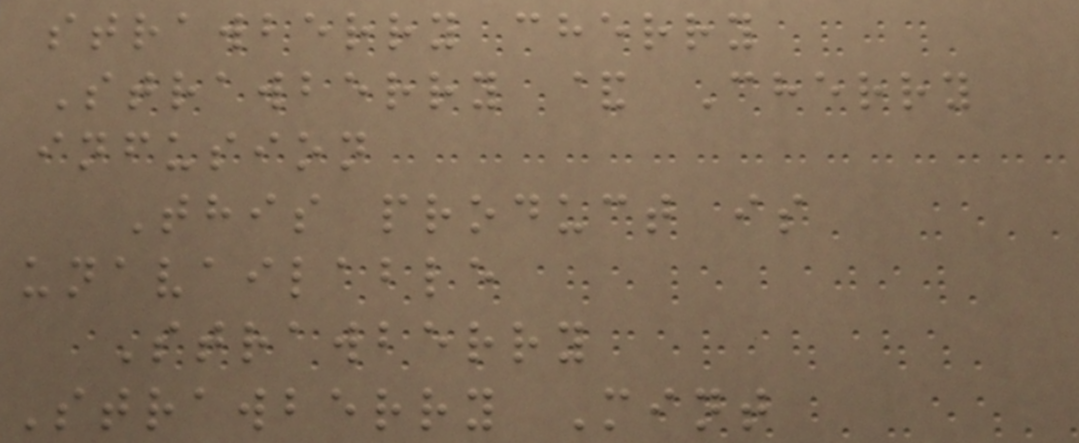strawberry cherry
Strawberry & Cherry
infusion
This product is
unavailable
Strawberry
Strawberry Mint
